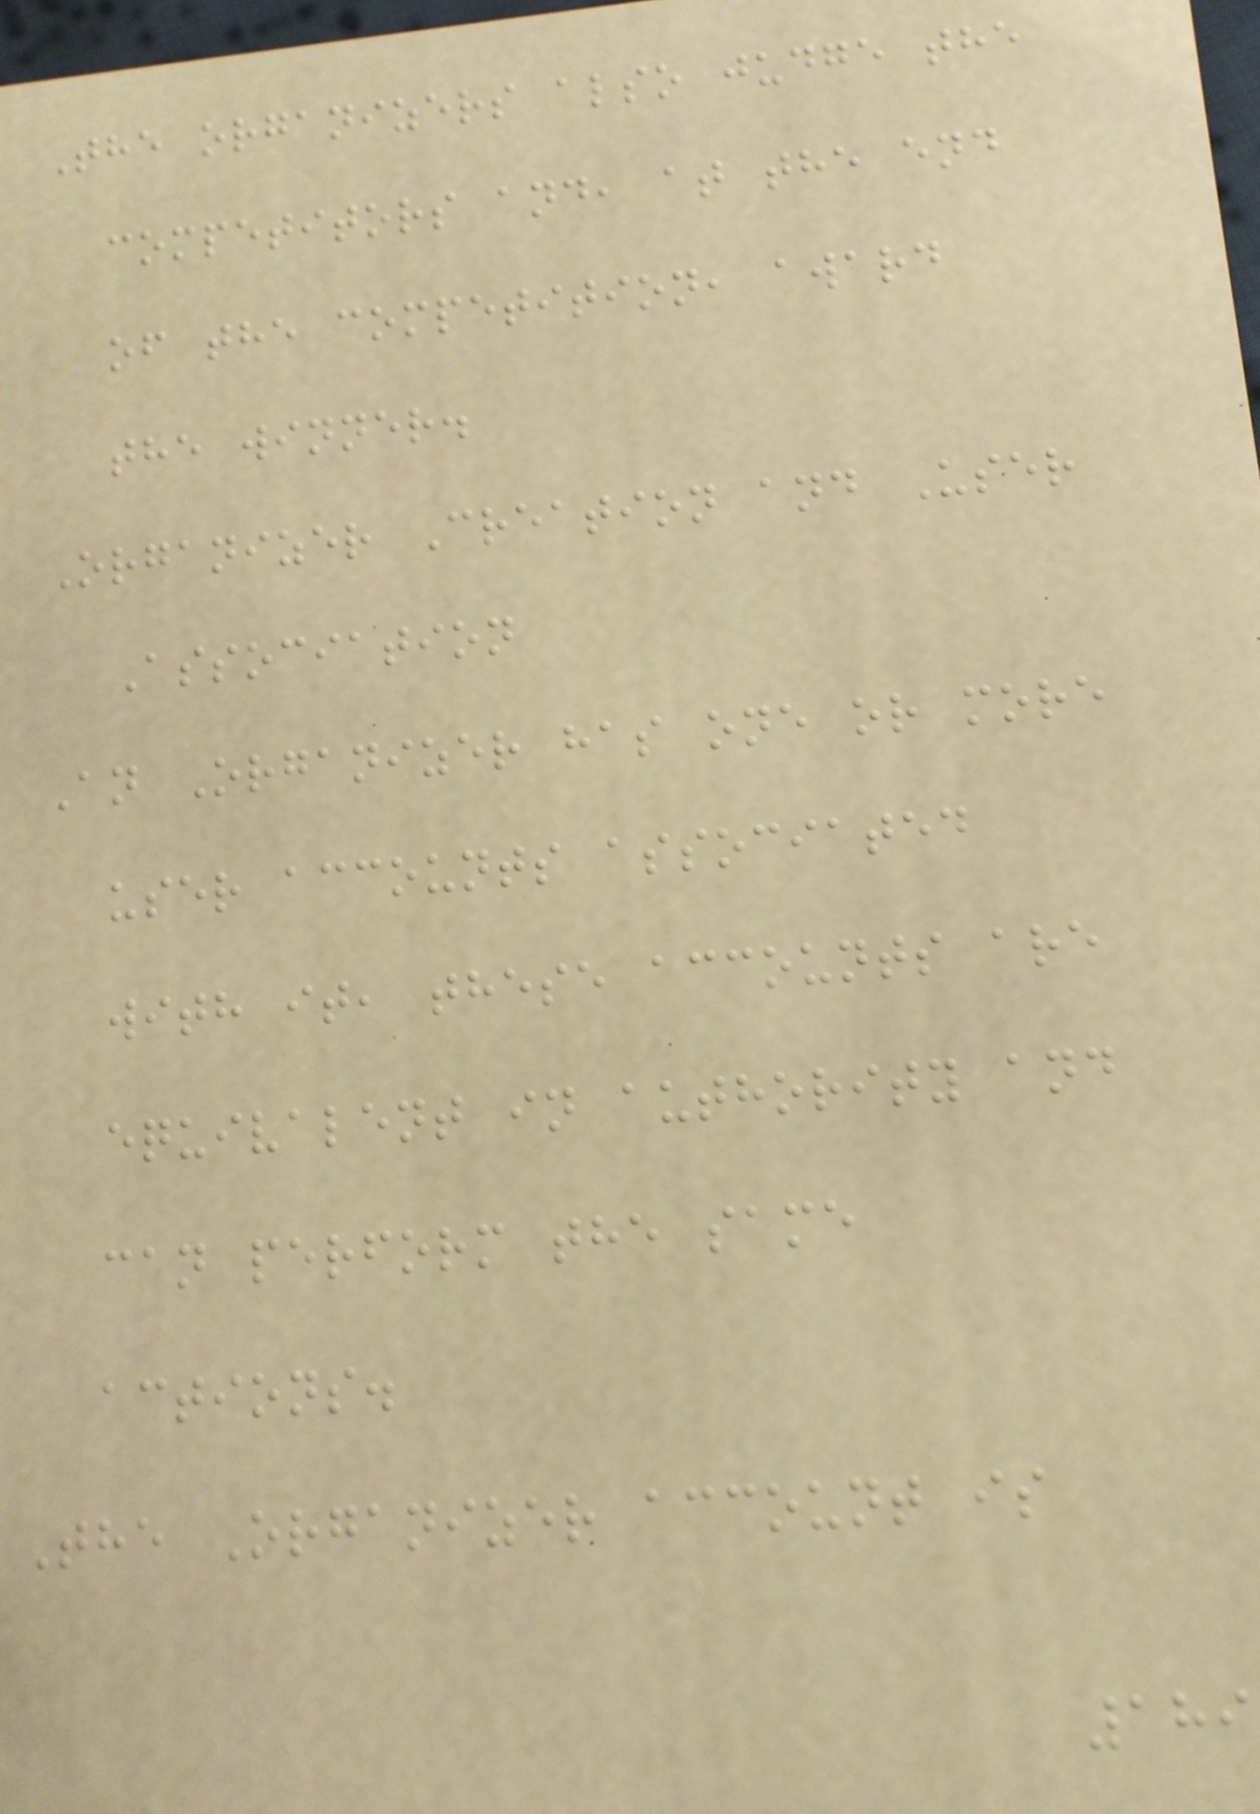The organizers also judge the
competitors and, at the end
of the competition, award
the winner.
Organizer Creation and User
Association
An Organizer has one or more
user accounts associated
with it, these accounts are
equivalent in authority and
can perform the same
actions.
The Organizer account is
189
